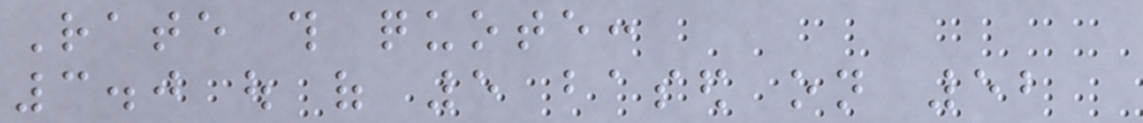Rate this quote:
3.0 out of 5 based on 52
